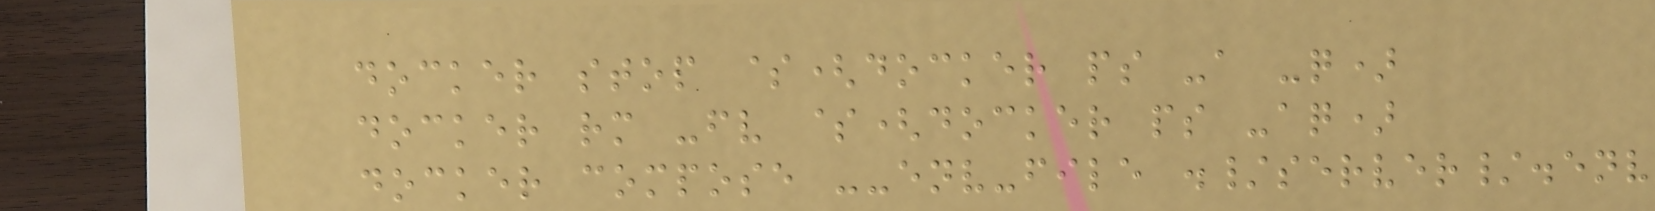docker stop $(docker ps -a -q)
docker rm -fv $(docker ps -aq)
docker compose --env-file ./server/.env
